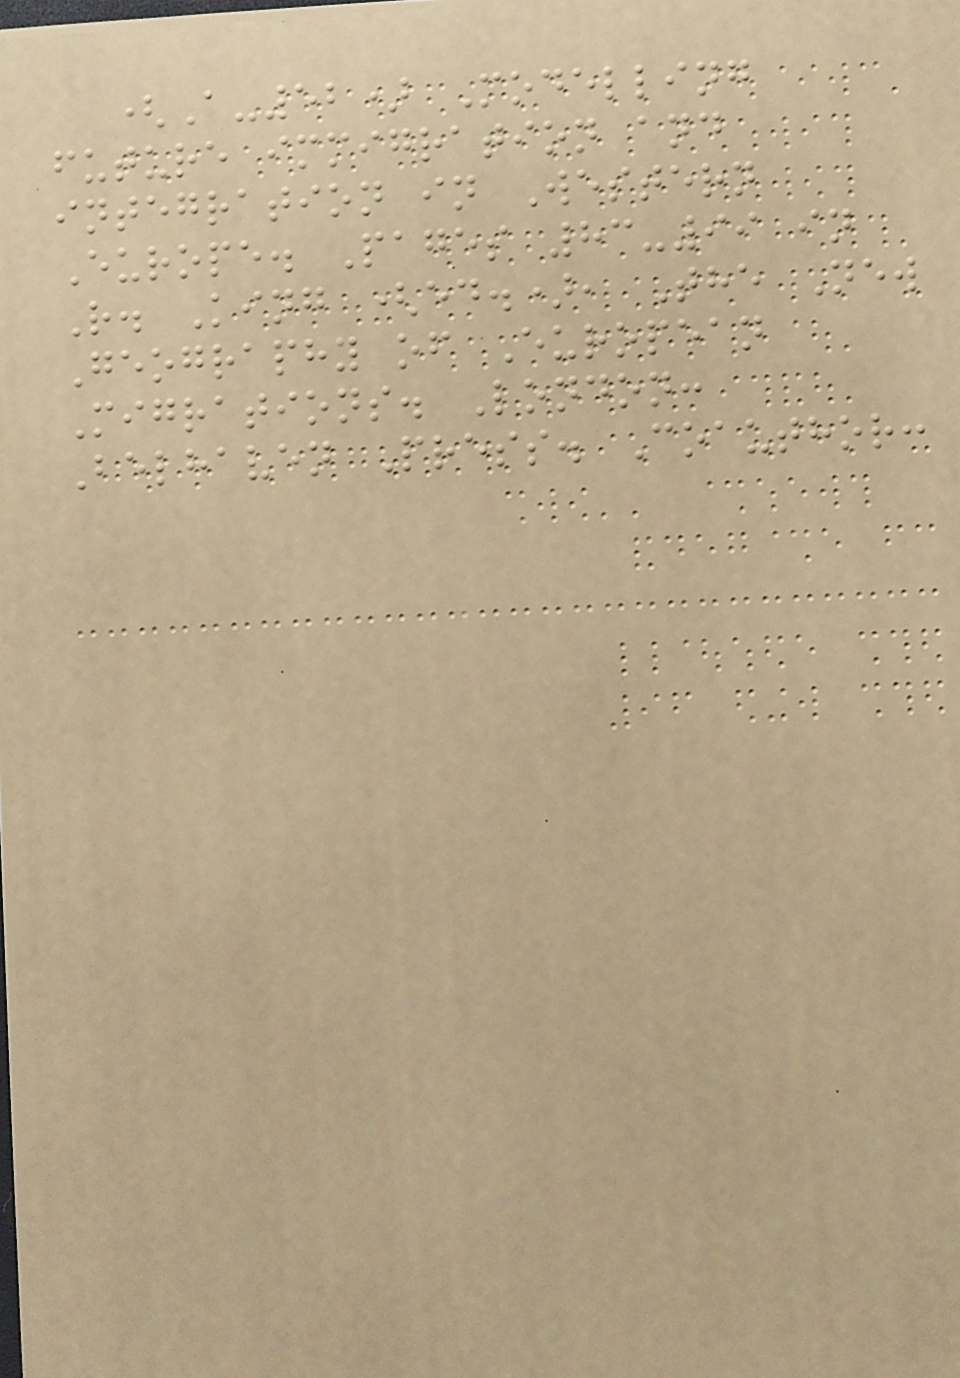(A-52) Modelling
future immigration and
integration in Western
Europe. Pages 83-99 in
R. King (ed.), The New
Geography of European
Migrations. London:
Belhaven Press. Coauthor:
